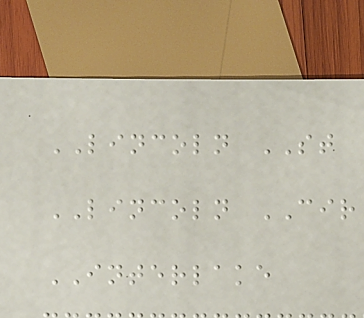LINCOLN ST
LINCOLN CIR
INTERLAKE
